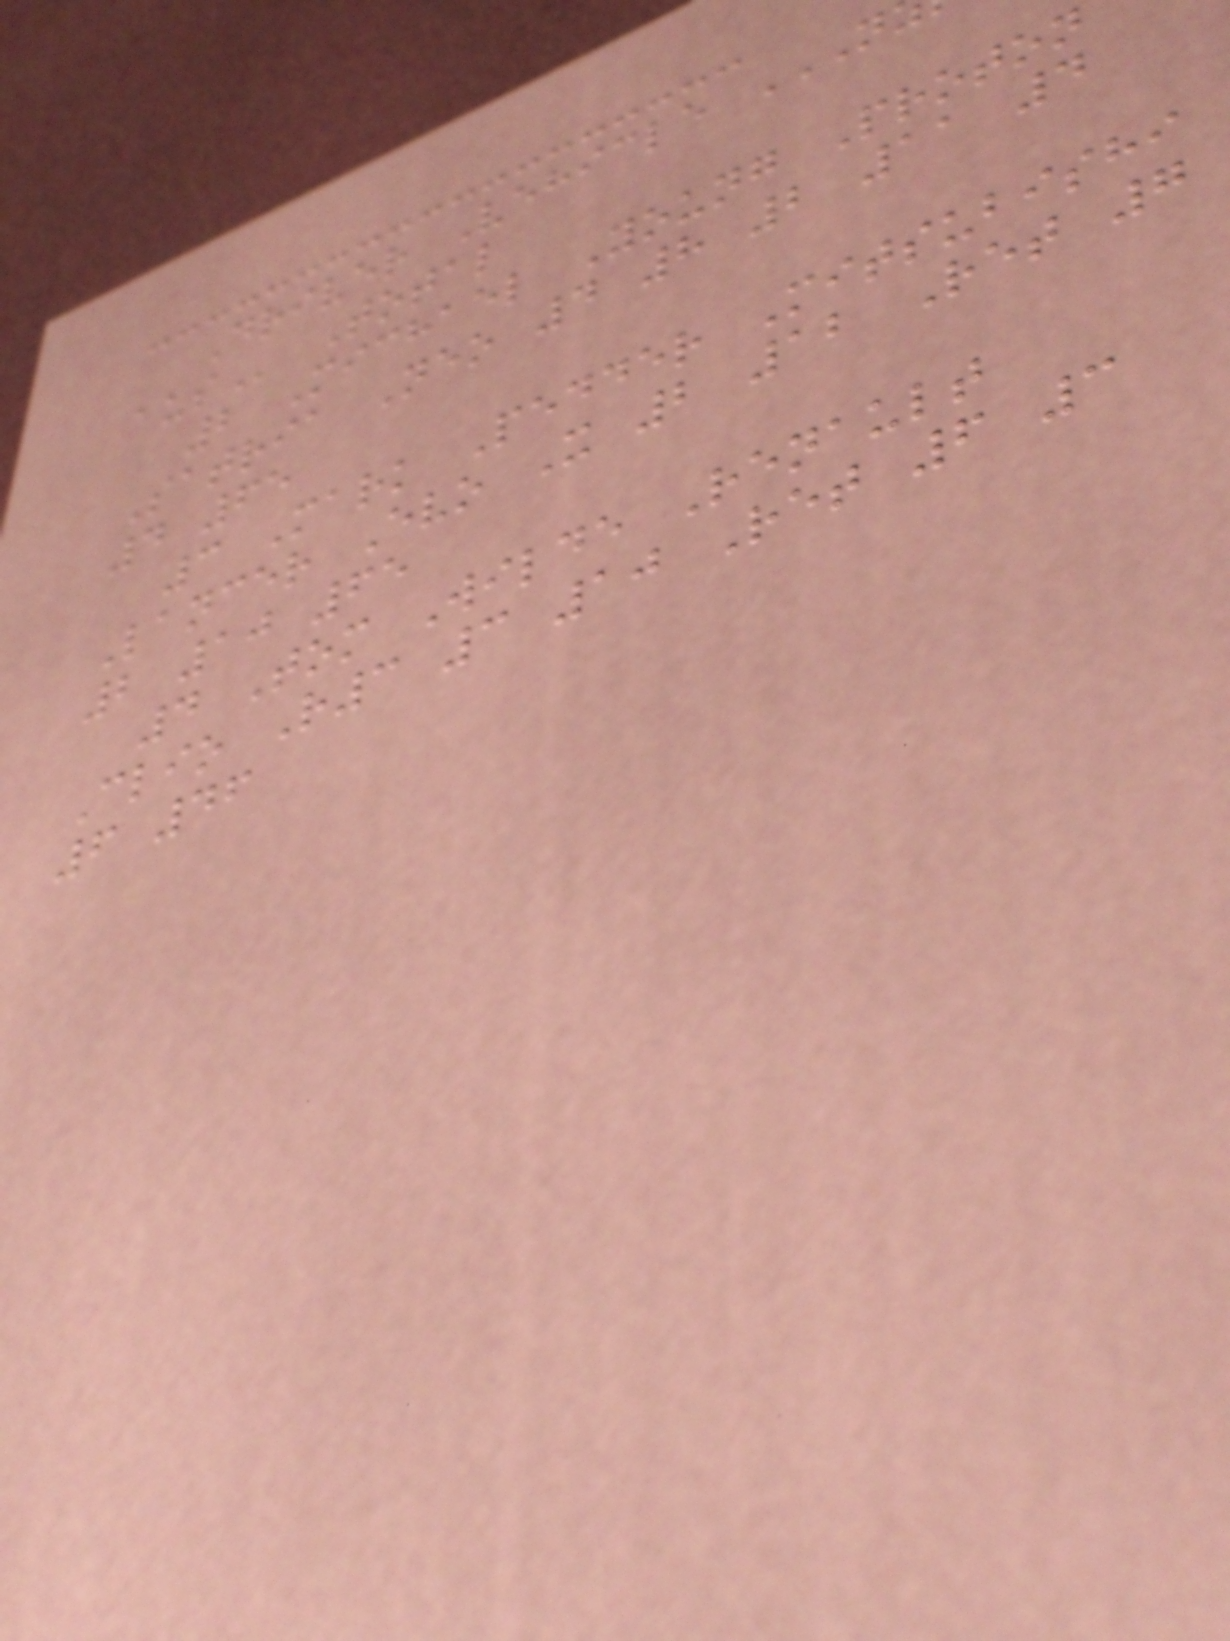Driver Vehicle
Total
2 Michael Young Proton
Satria Neo 4 8 2 11 4
4 65
3 Mark Pedder Mitsubishi
Lancer Evo X 2 12 Ret 7
2 10 65
4 Tom Wilde Renault
Clio R3 3 10 Ret 6 3
6 46
